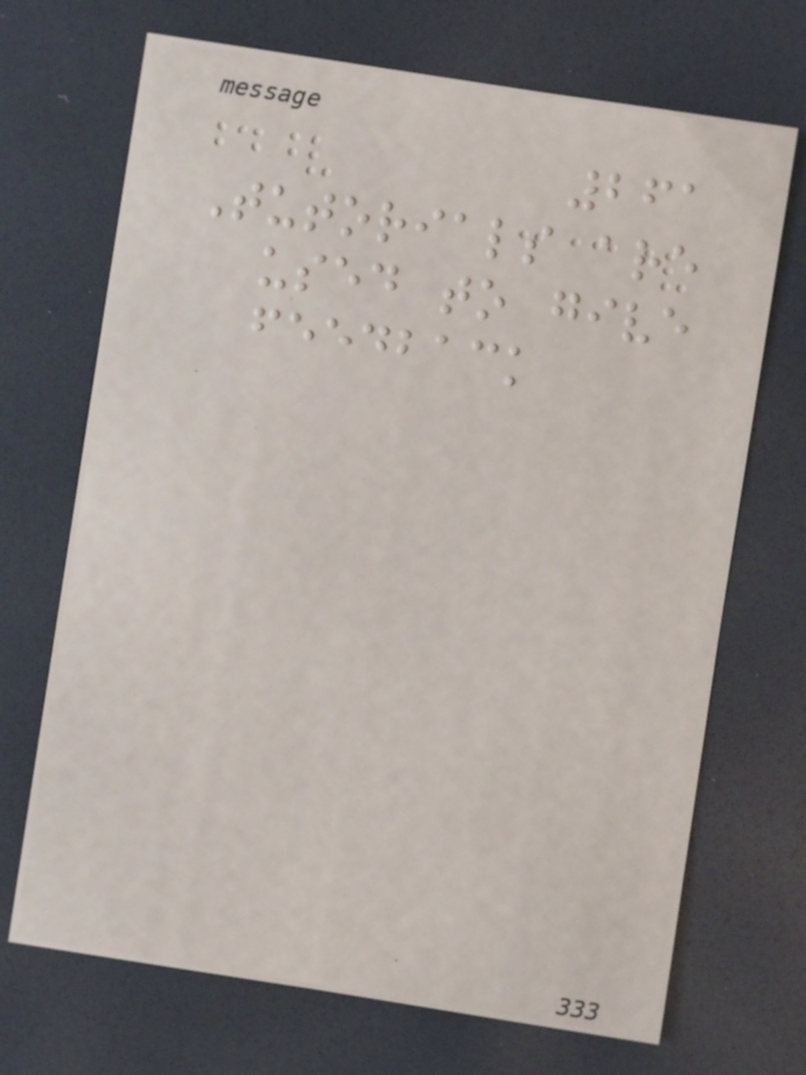261
Tutorials are
used to give
feedback
